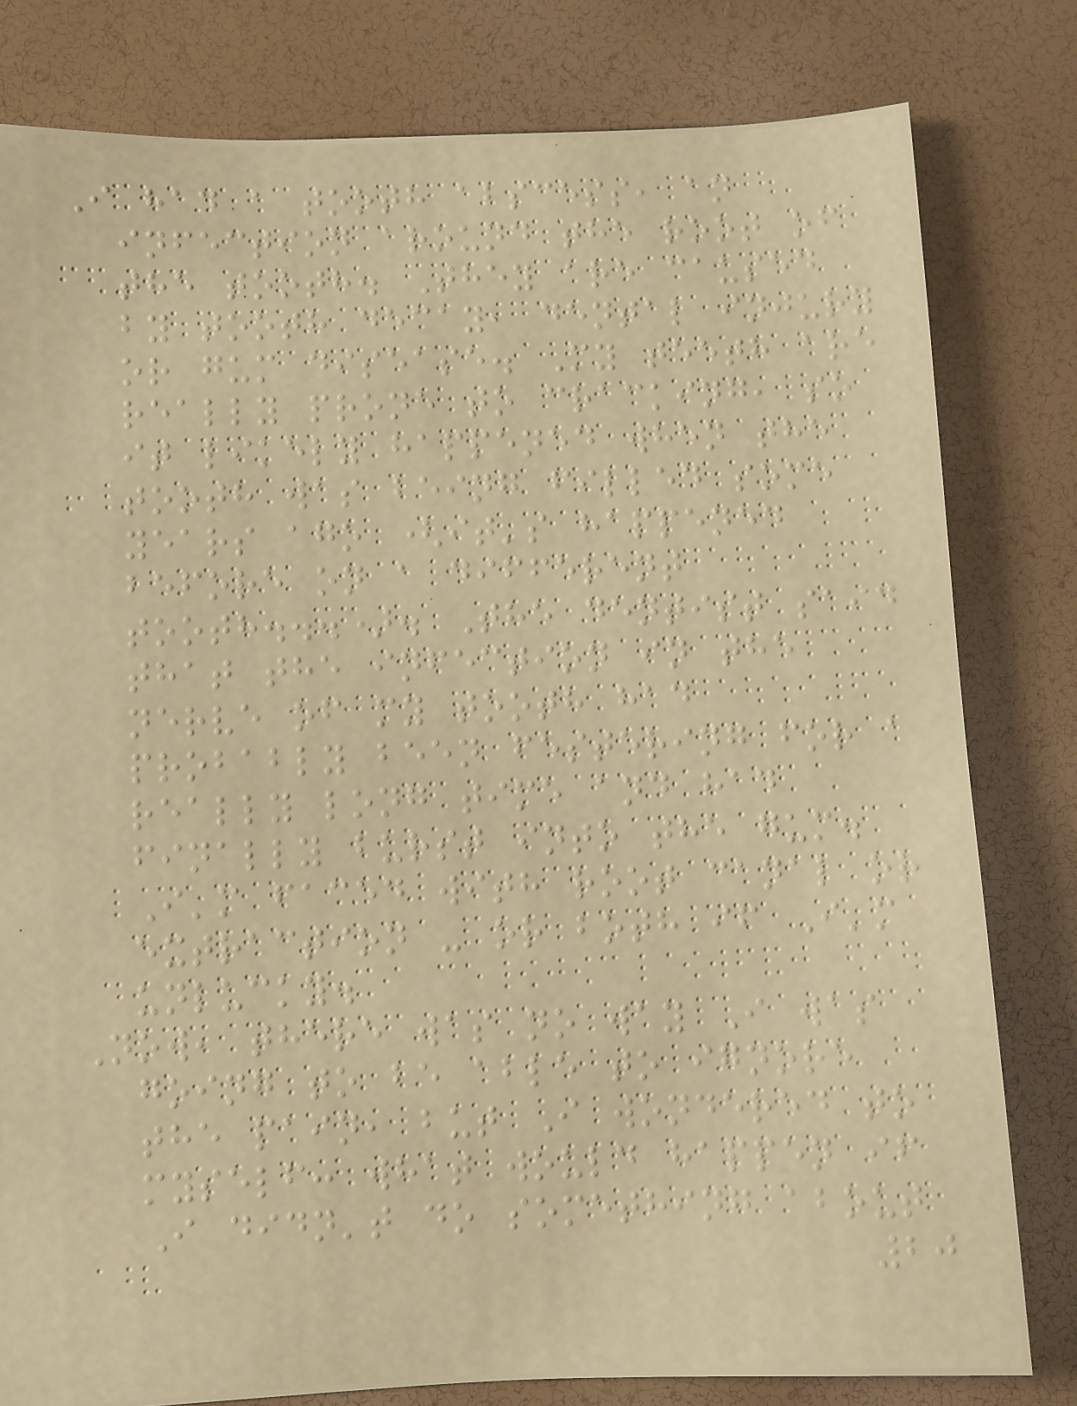I had a tooth abscess, an
infection around the root of
the tooth. They are caused
by tooth decay, dental injury
or gum disease. My teeth are
really prone to cracking, so
it likely happened when the
tooth was being filled some
years ago (it's happened
before on a different
tooth...). The dentist said
that the infection in the
nerve of my tooth had
probably been festering for a
really long time and had
finally burst into the gum.
I'm faced with root canal or
extraction - or both if I'm
unlucky.
Now, there was no way I was
going to be able to ignore
the pain, but I wondered to
myself: what would happen if
I didn't do something about
20
